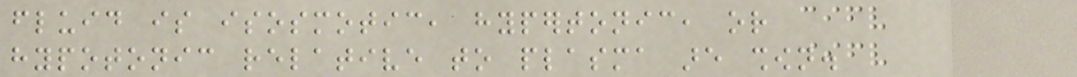fluid is isosmotic, hypertonic, or
hypotonic relative to plasma are shown.
